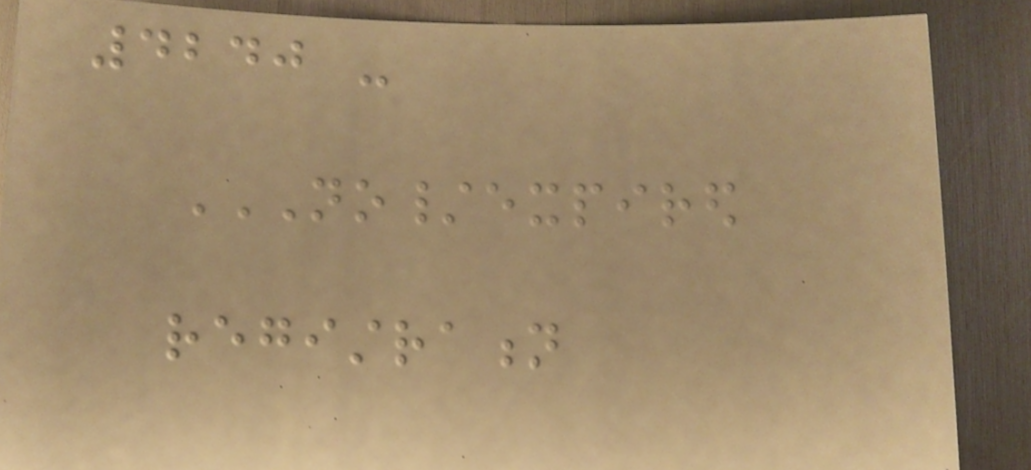4240 -
NO/EXPIRED
REGISTRATION
